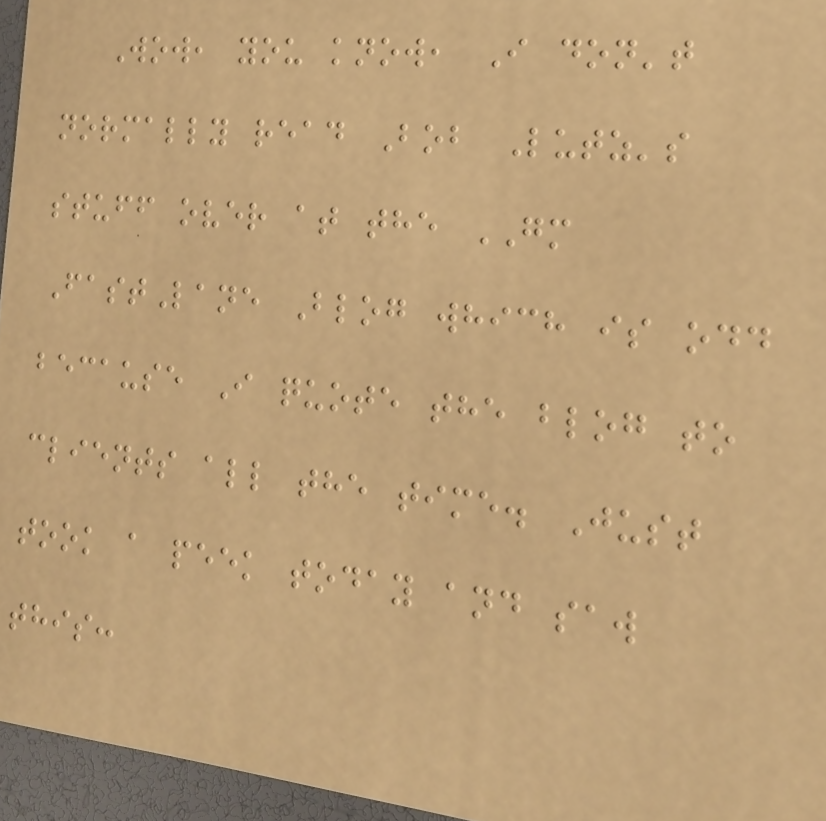Wow, you know, I don't
normally read Bob Lutz's
stuff over at the GM
FastLane Blog which is odd
because I quote the blog to
clients all the time. Just
took a peek today and saw
this:
